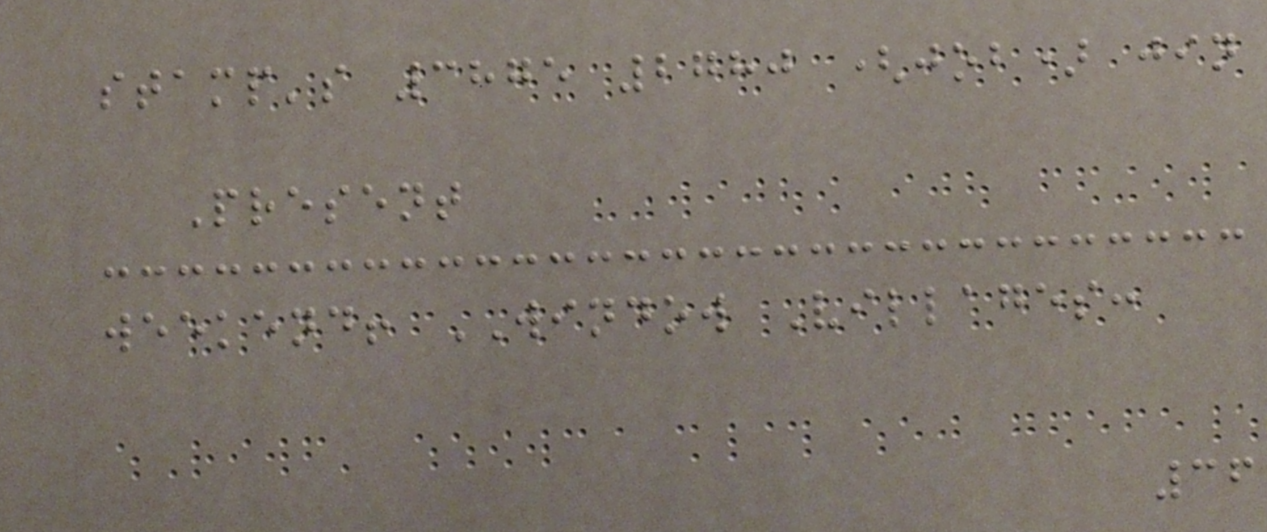stamp's 3875 2780 (job) jin
Present
weekend! WINDOW Villages:
36
